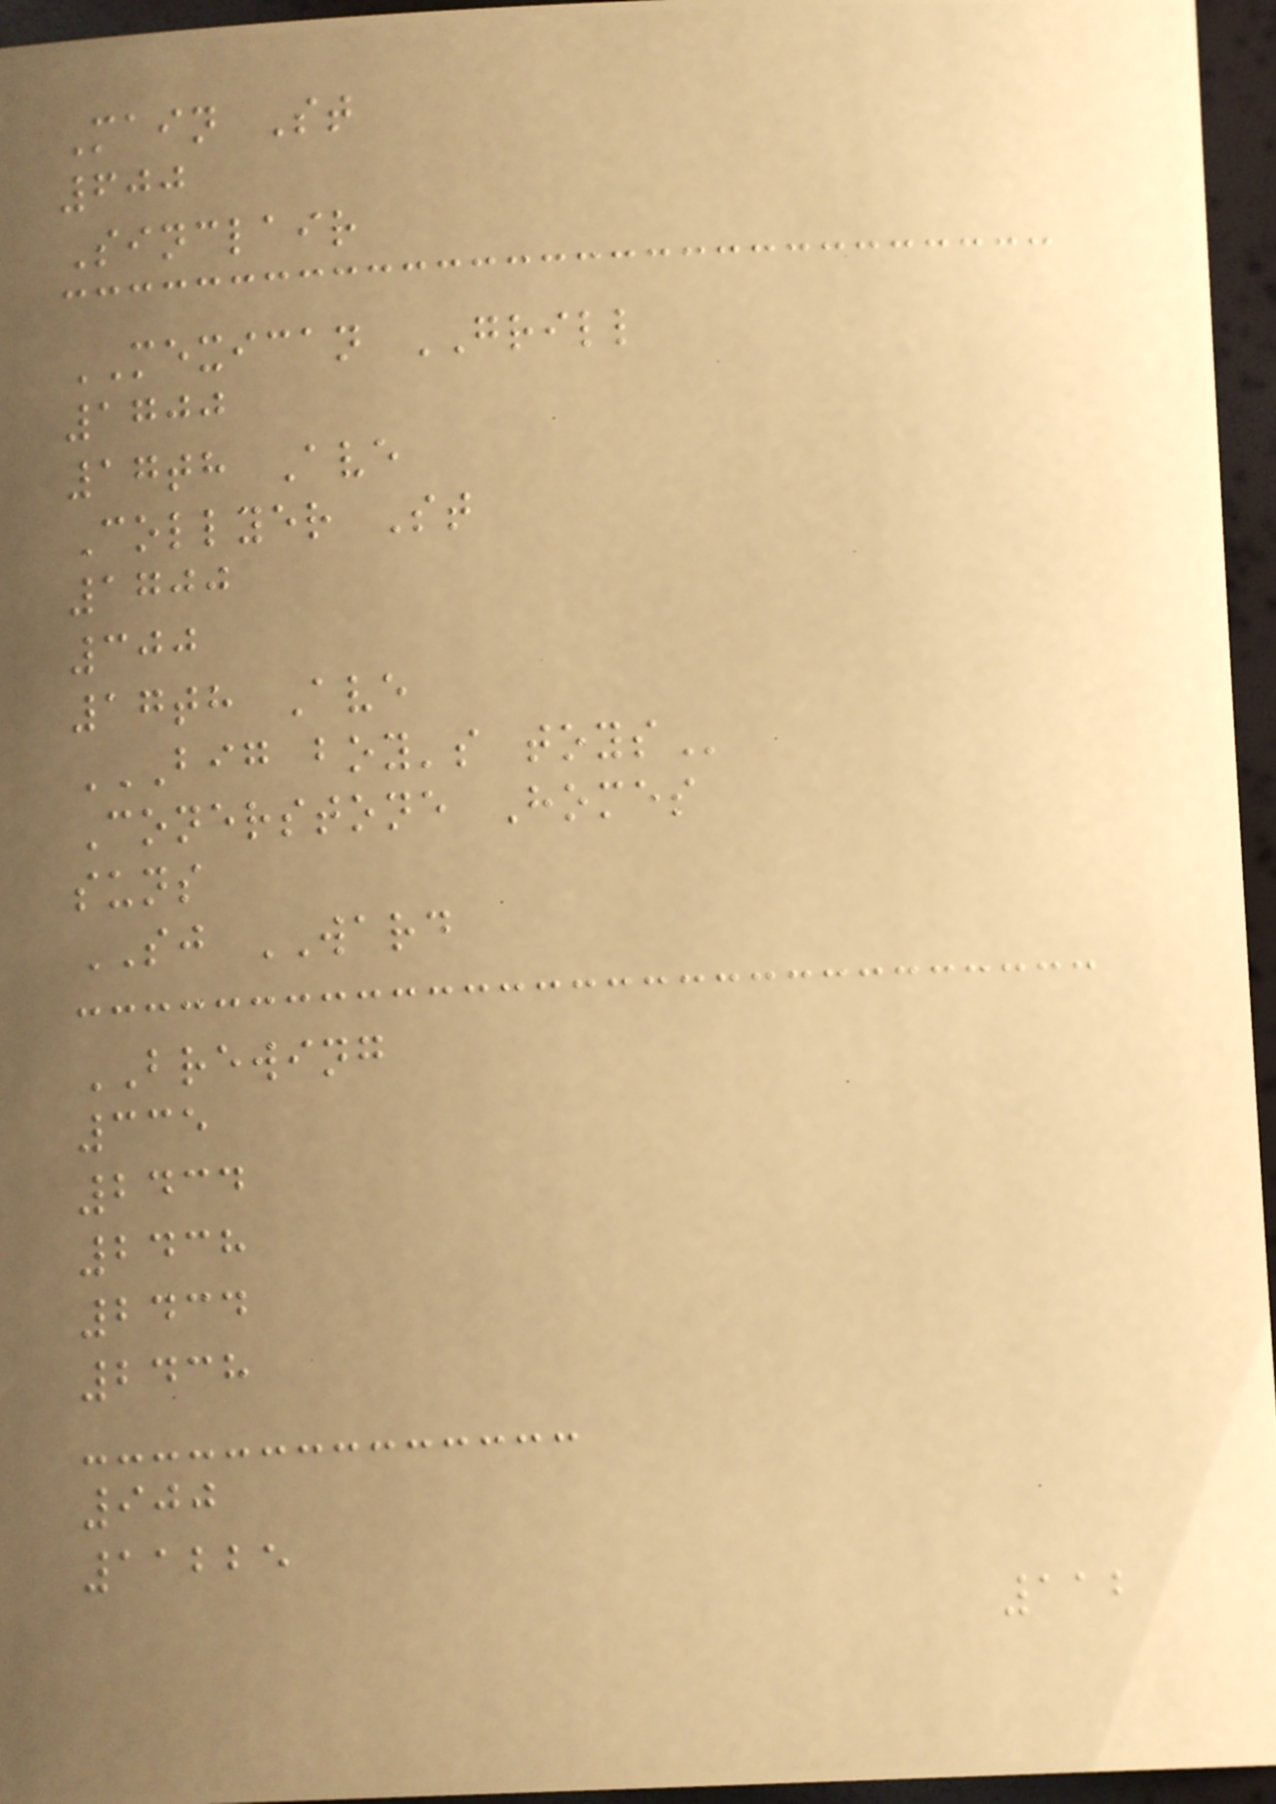Main St
600
Sinclair
MEXICAN GRILL
1700
17th Ave
Collyer St
1700
300
17th Ave
BIG BOY'S TOYS
Conerstone Homes
suns
SJ WARD
BREWING
335
2434
2438
2434
2438
900
11225
112
